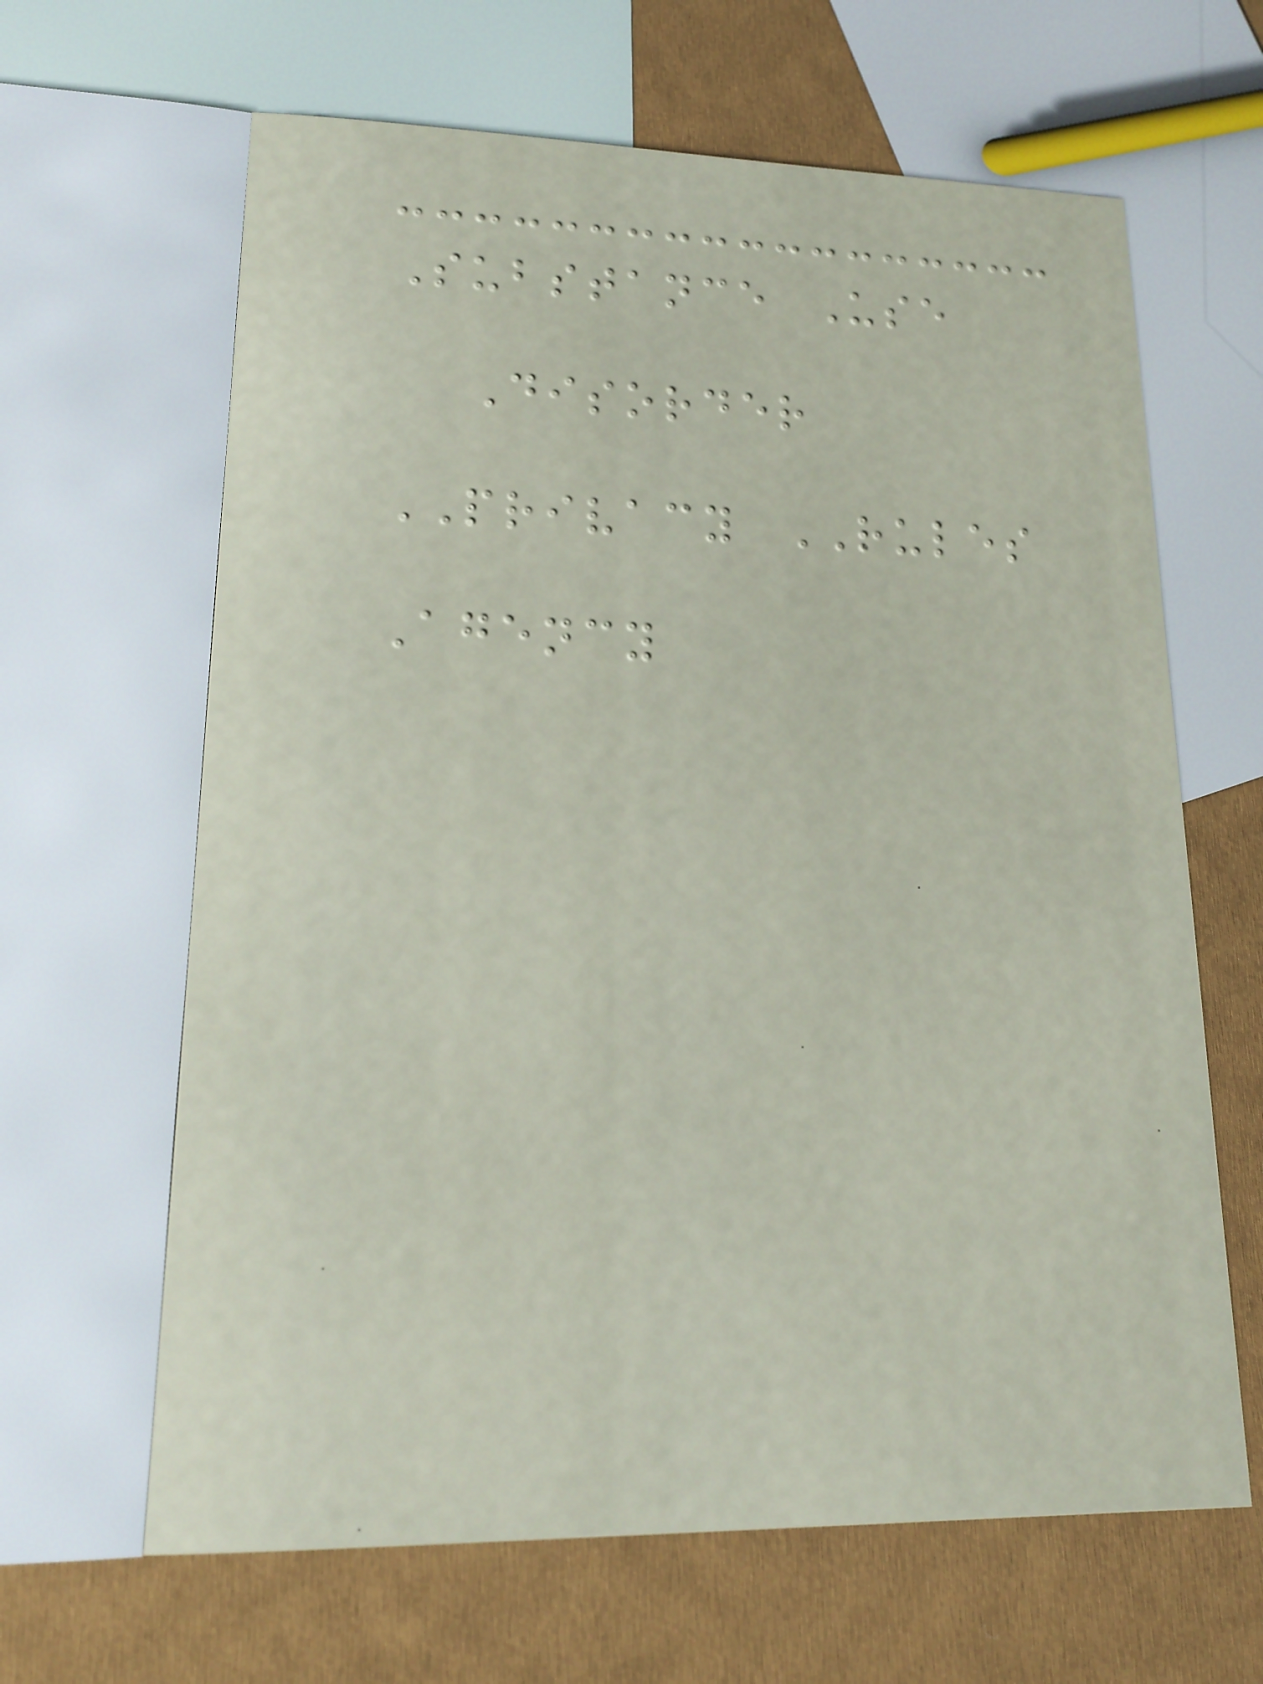Substance Use
Disorder
PRIVACY RULES
Agency
